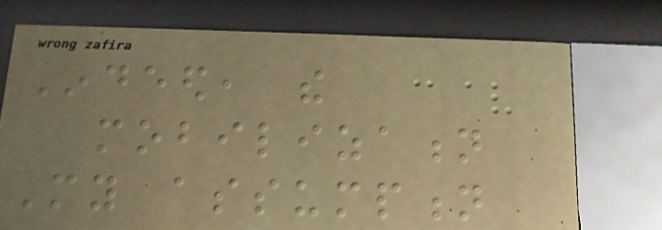Indeed, the
mobilization
My assumption
